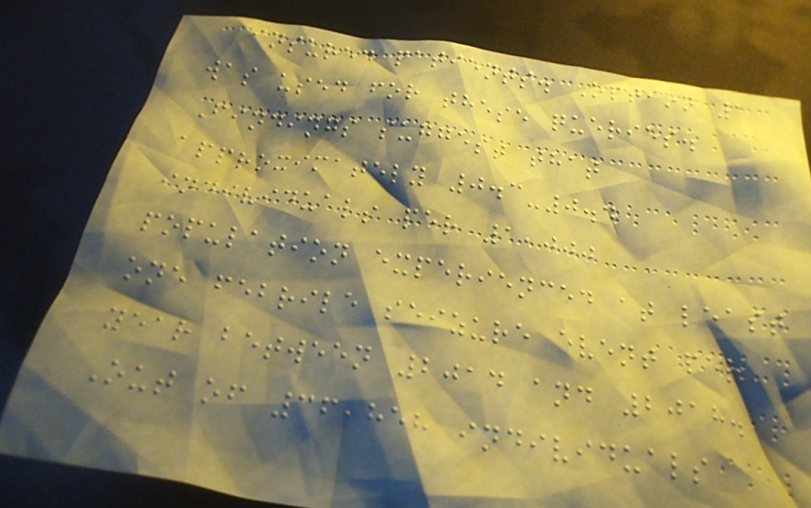insured patients. Option 1
was used for these queries.
Findings suggest that
approximately 0.3-0.4
individuals per 1,000
population experienced at least
one febrile seizure event per
year between 2014 and 2018.
Out of 36,858 individuals
